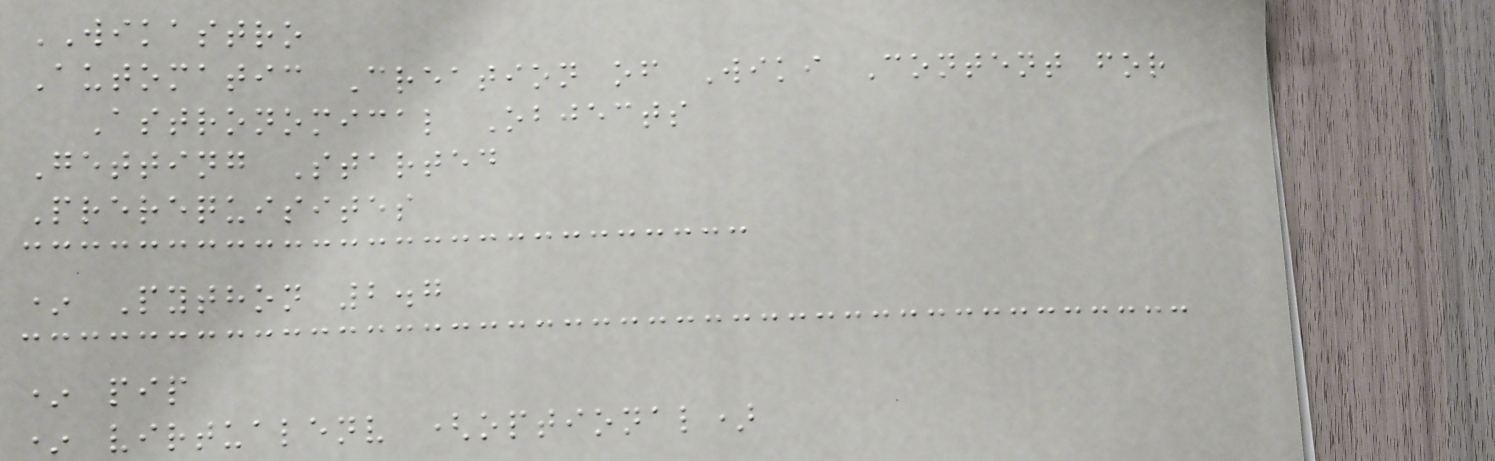WIKASTRO
Automatic Creation of Wiki Content for
Astronomical Objects
Getting Started
Prerequisites
* Python 2.7
* pip
* virtualenv (optional)
